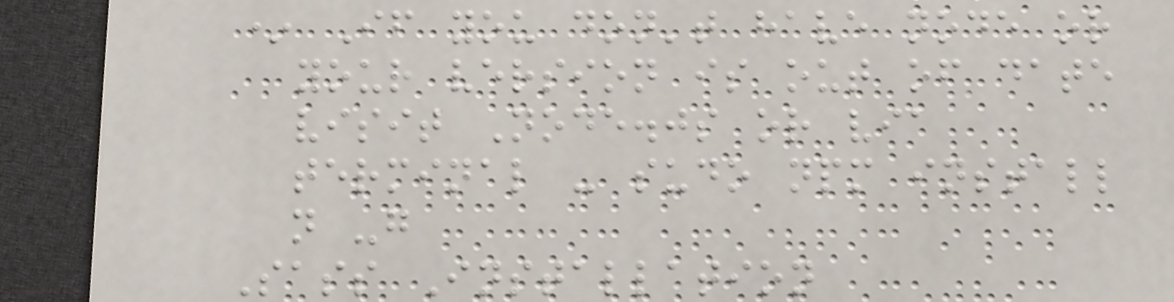* If you don't have node or
your version is out of date
visit Node.js or via
terminal - sudo npm install
n -g
Sass Installation
